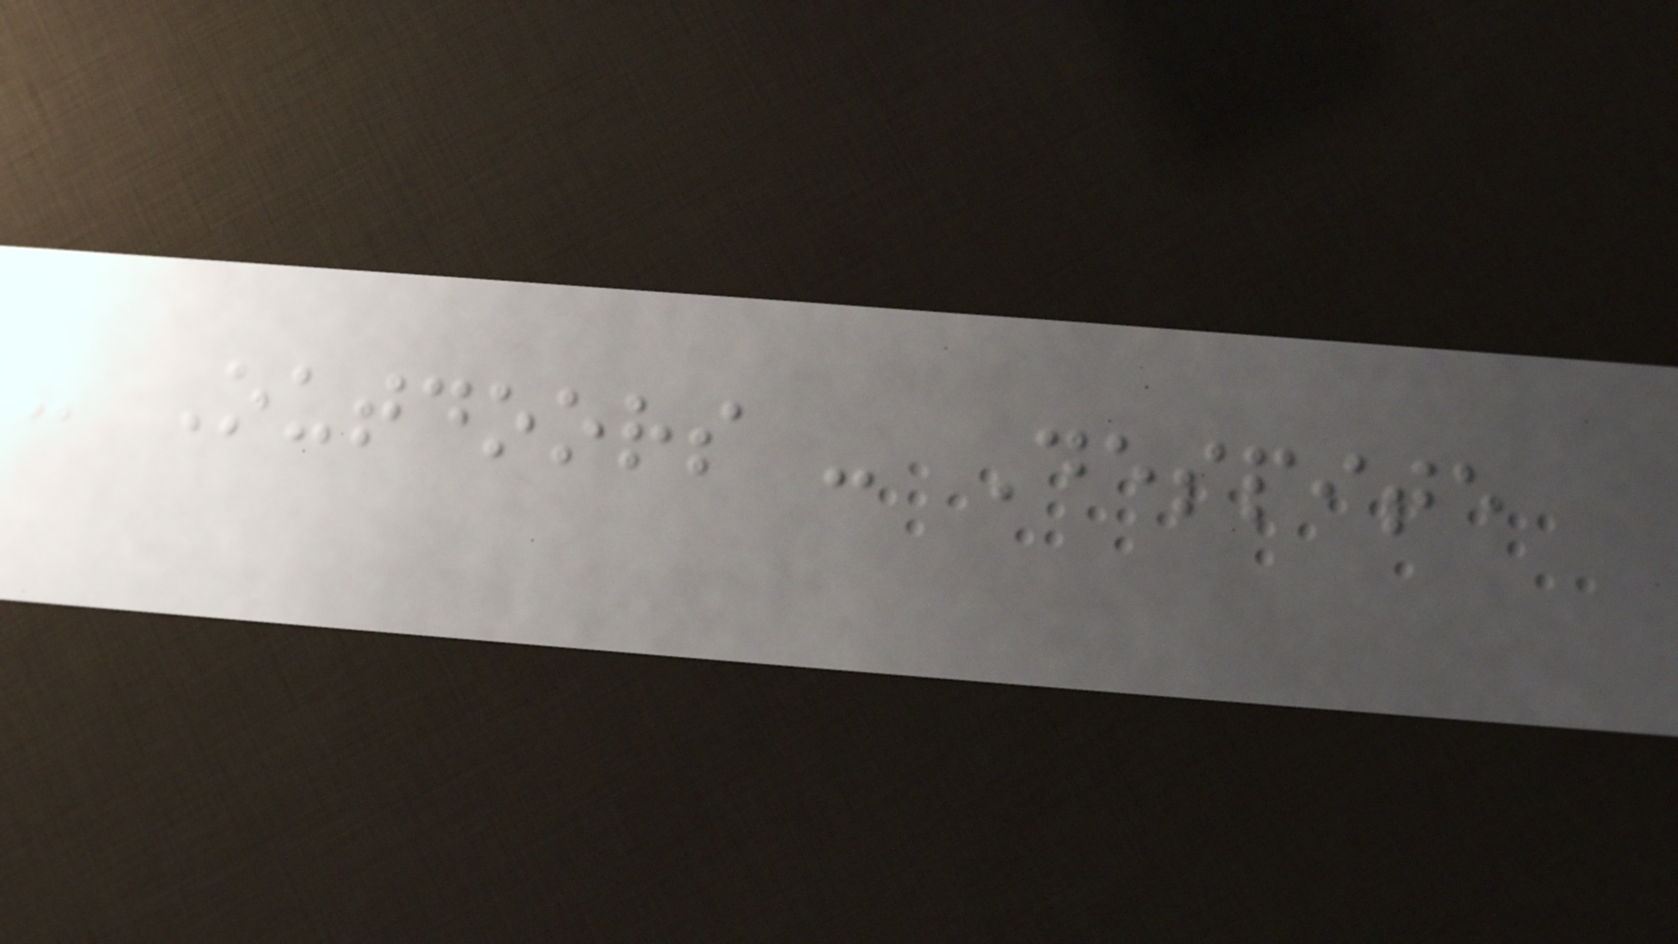- Outdoors - Despite
